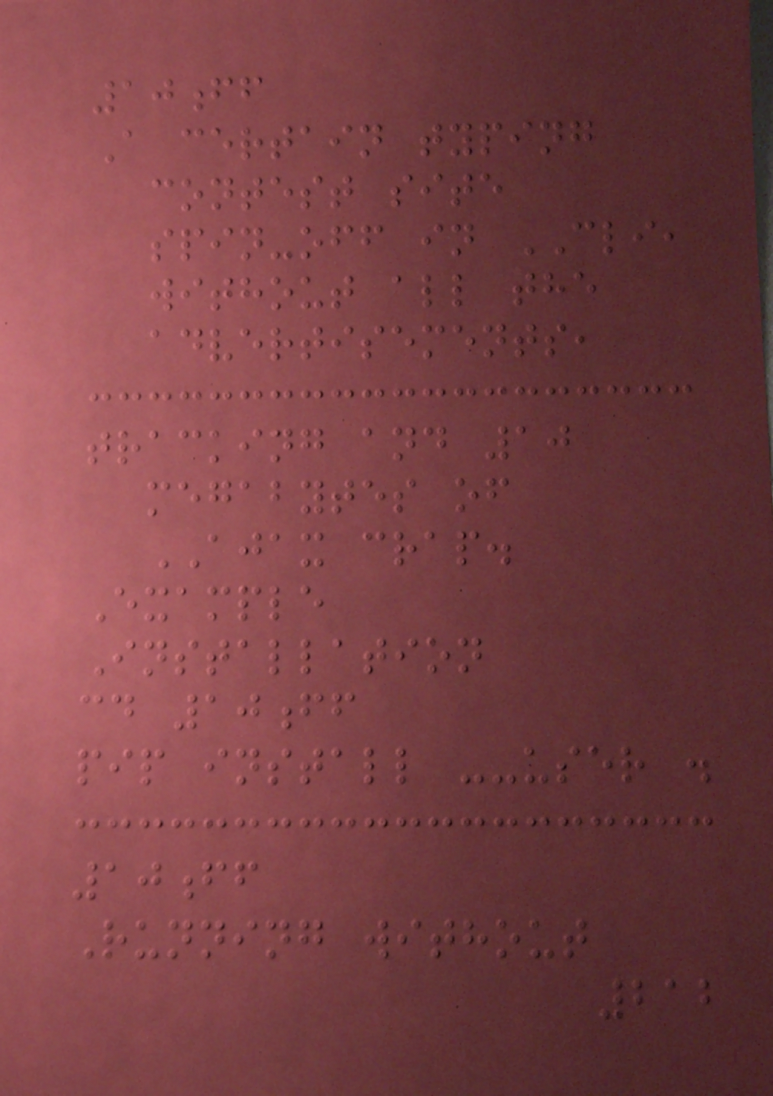10ff
A certain typing
contest site
spin-off in CLI,
without all the
advertisements,
tracking and 10
megabytes of
AJAX crap.
Example
Installation
cd 10ff
pip install --user .
10ff
Running without
212
